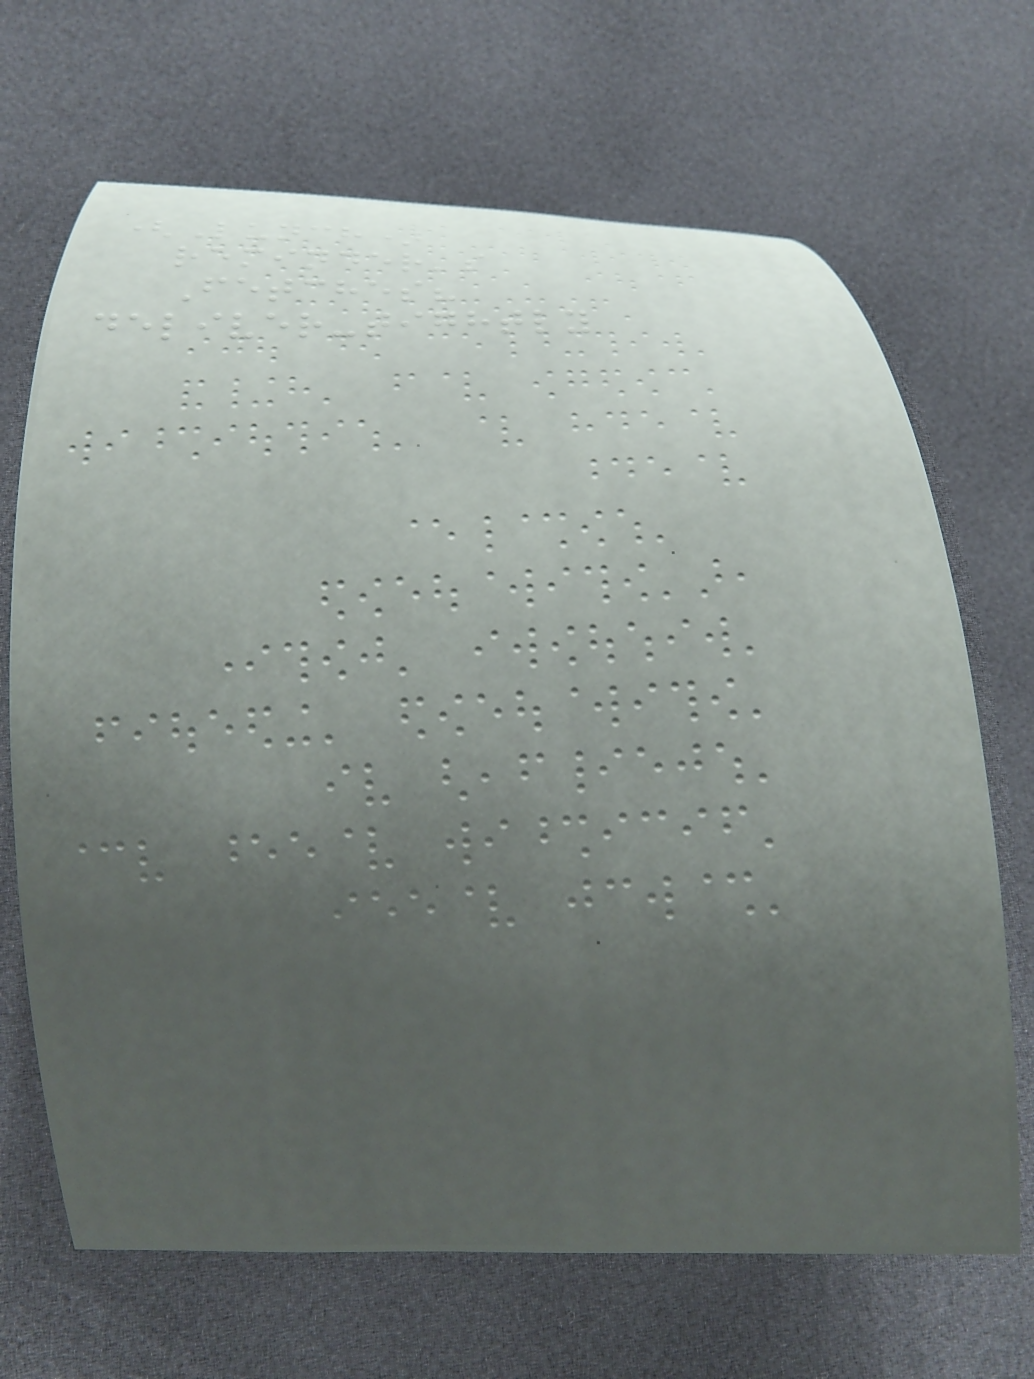(Lunch)
reminder's
Fetches?
deliver-tightly
